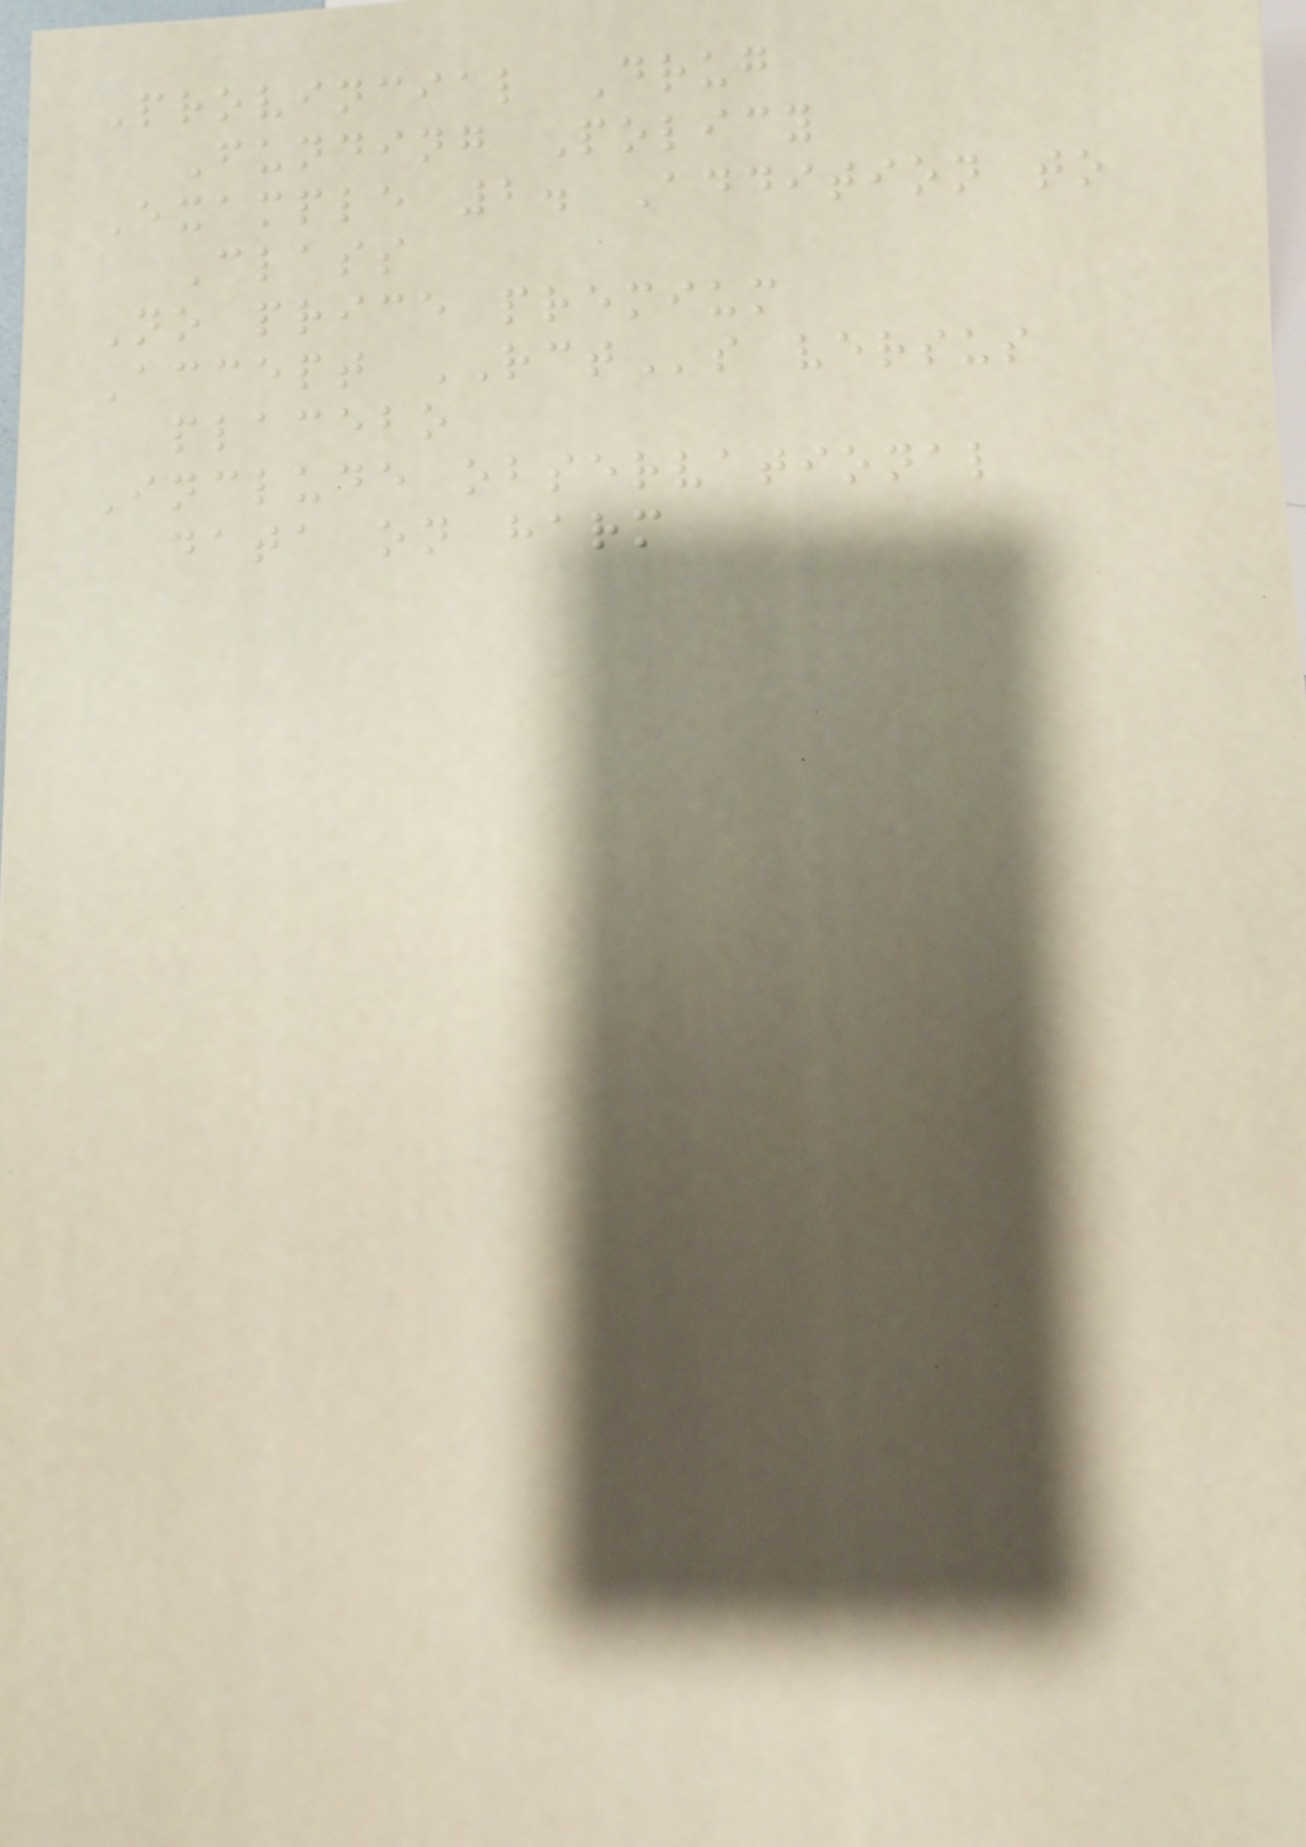Provincial Drug
Funding Policy
Example 2. Addition to
Class
No price premium
Accept RCTs versus
placebo
Include observational
data on harm
